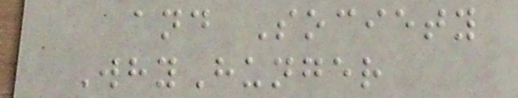and Society
WhyHunger
